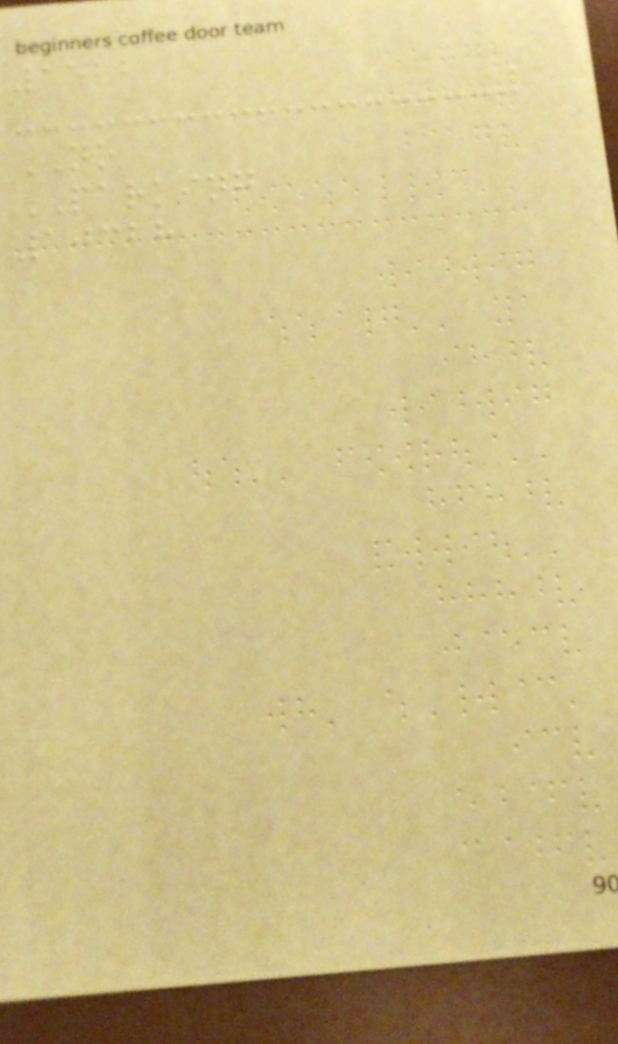1522
NO
PARKING
10328
